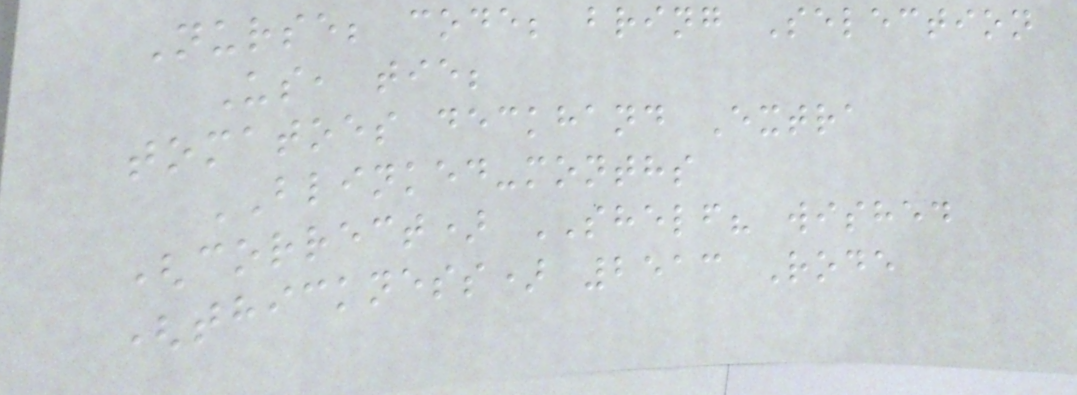Nurse; code; bring Selection
Us, tie;
tomatoes deckhand Extra
BLINKED-months
(correct) SHELF? wished
(thickness) 2513 Rode
